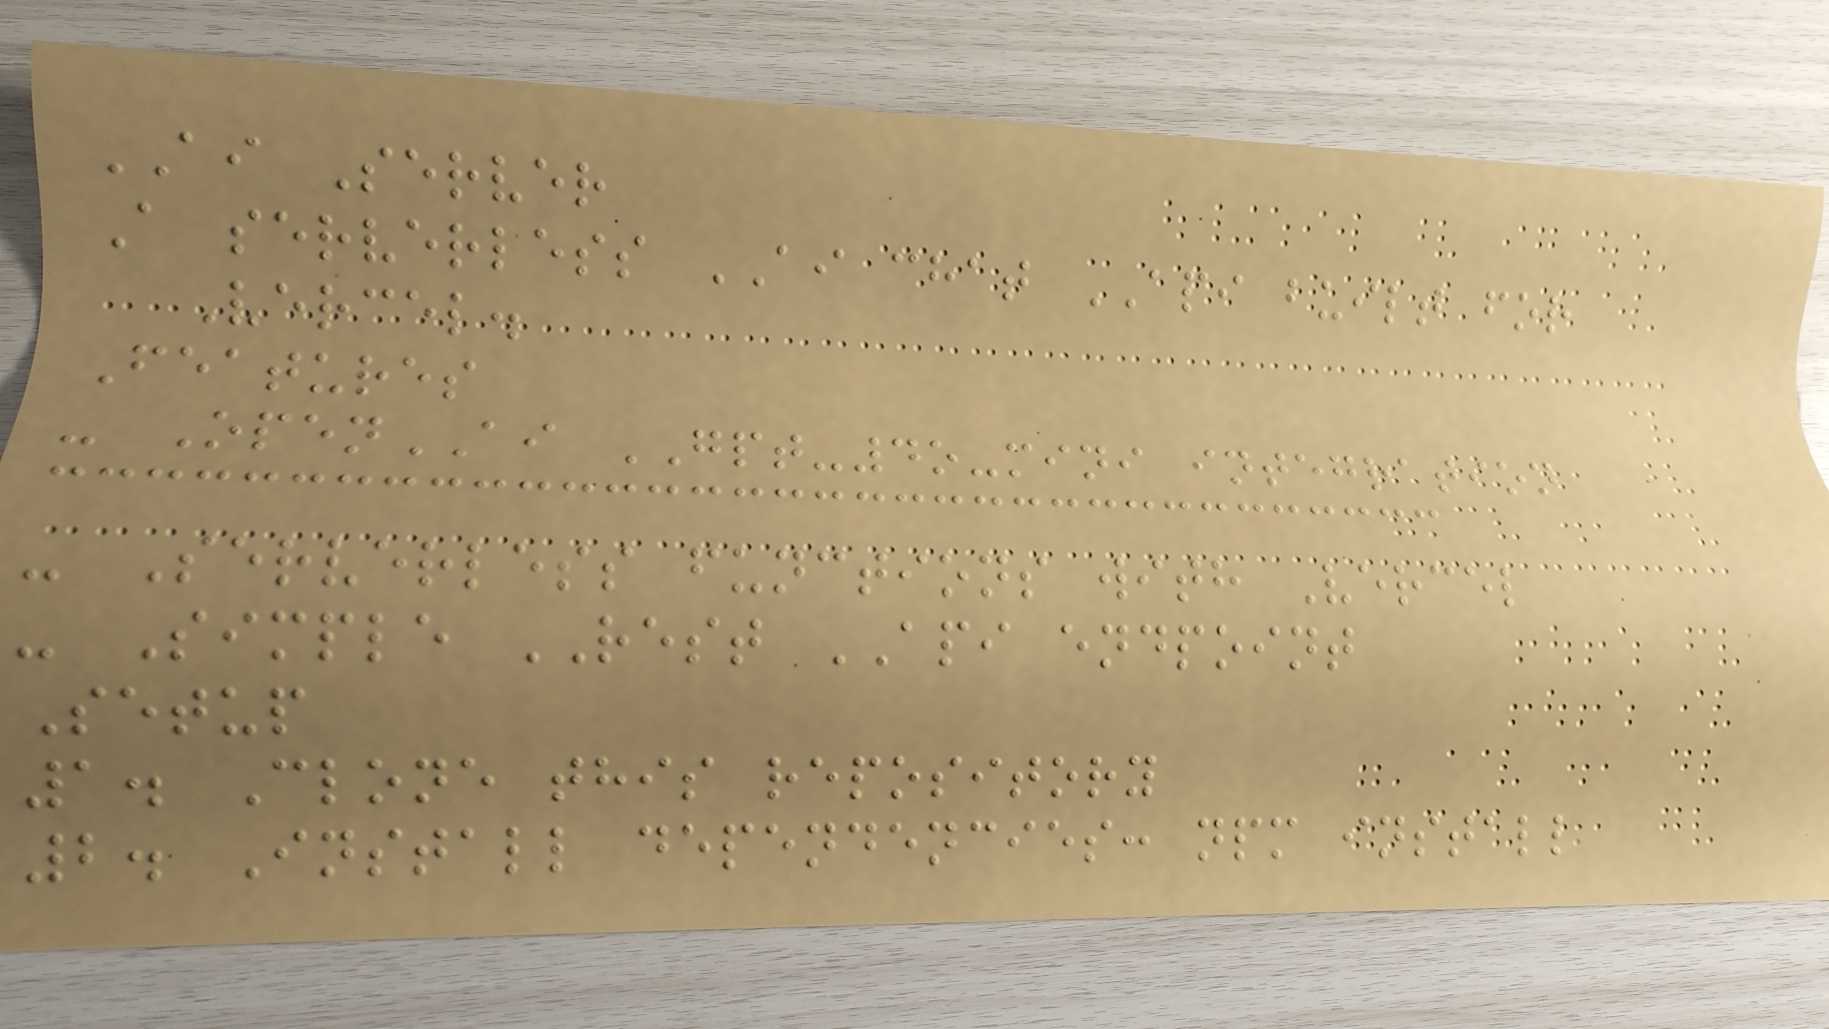AI Server
A serverless AI chat API built for
Vercel.
Features
- OpenAI GPT-4o-mini integration
- Serverless functions with Vercel
- Simple REST API endpoint
Setup
1. Clone this repository
2. Install dependencies: npm install
